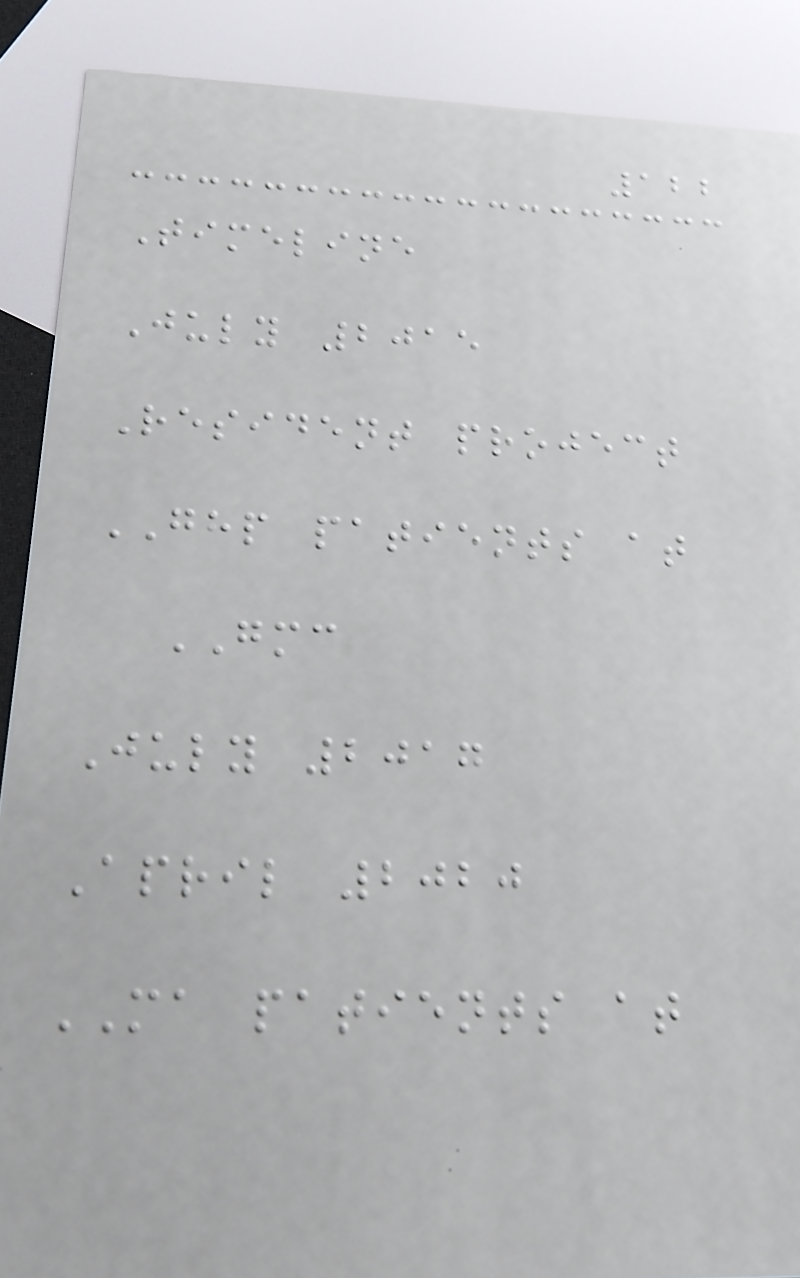122
Timeline
July 2015
Resident project
GHP patients at
GMC
July 2017
April 2020
MA patients at
